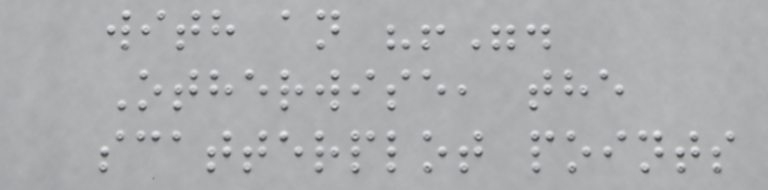with an "!".
Otherwise, the
scatterplot points
